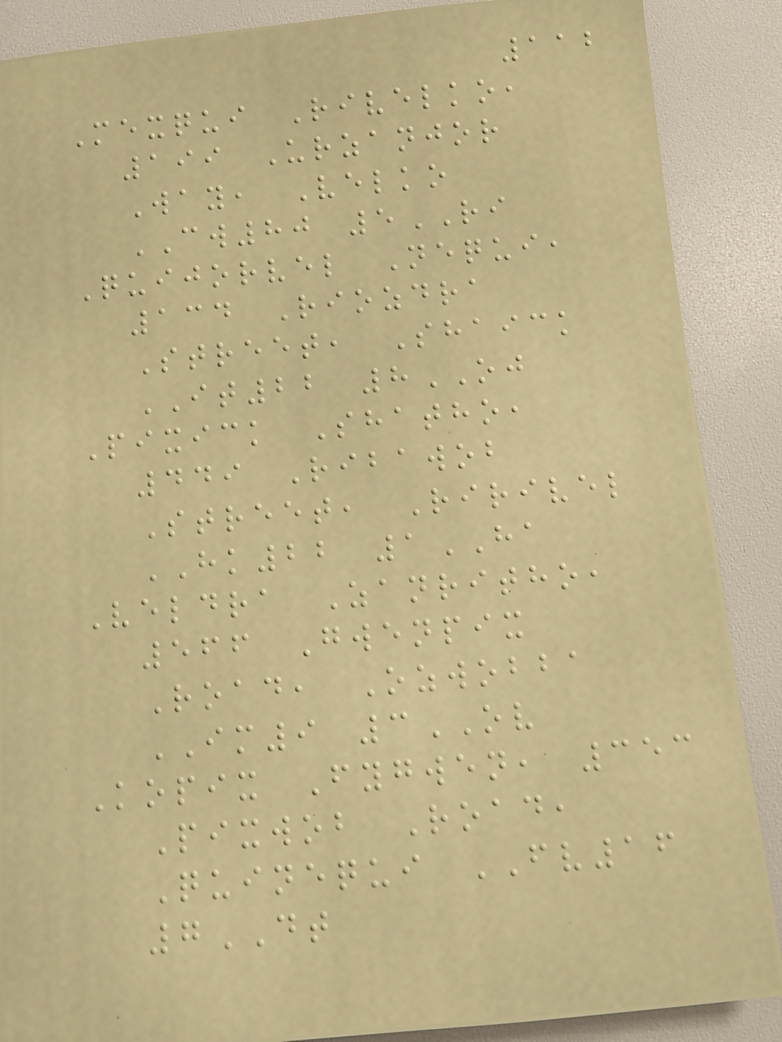112
Mexqui Rivelko,
199 Urzanjor
Way, Velko
CW80 5RI
Quijorvel Nequi,
134 Riozdra
Street, Shaick
IT22 8OJ
Pixick Shatho,
449 Ribawob
Street, Ririvel
HK22 1HA
Veldra Zanritho,
566 Gwenpix
Road, Ozwobba
IM9 3OV
Kopix Fygwen, 353
Pixwob Road,
Quinequi FV16
7DT
